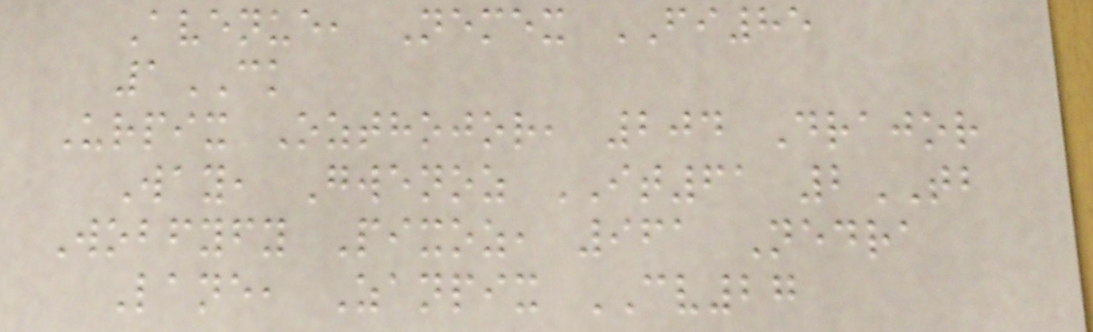Avenue, Nemex FI85
1CK
Urpix Ozthojor, 204 Drajor
Way, Gwenoz IT61 2TB
Wobfyfy Pixoz, 961 Nedra
Lane, Zanpix CV27
